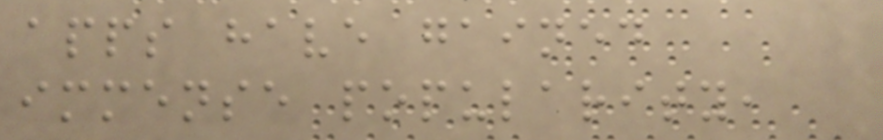apps have gained
immense popularity,
